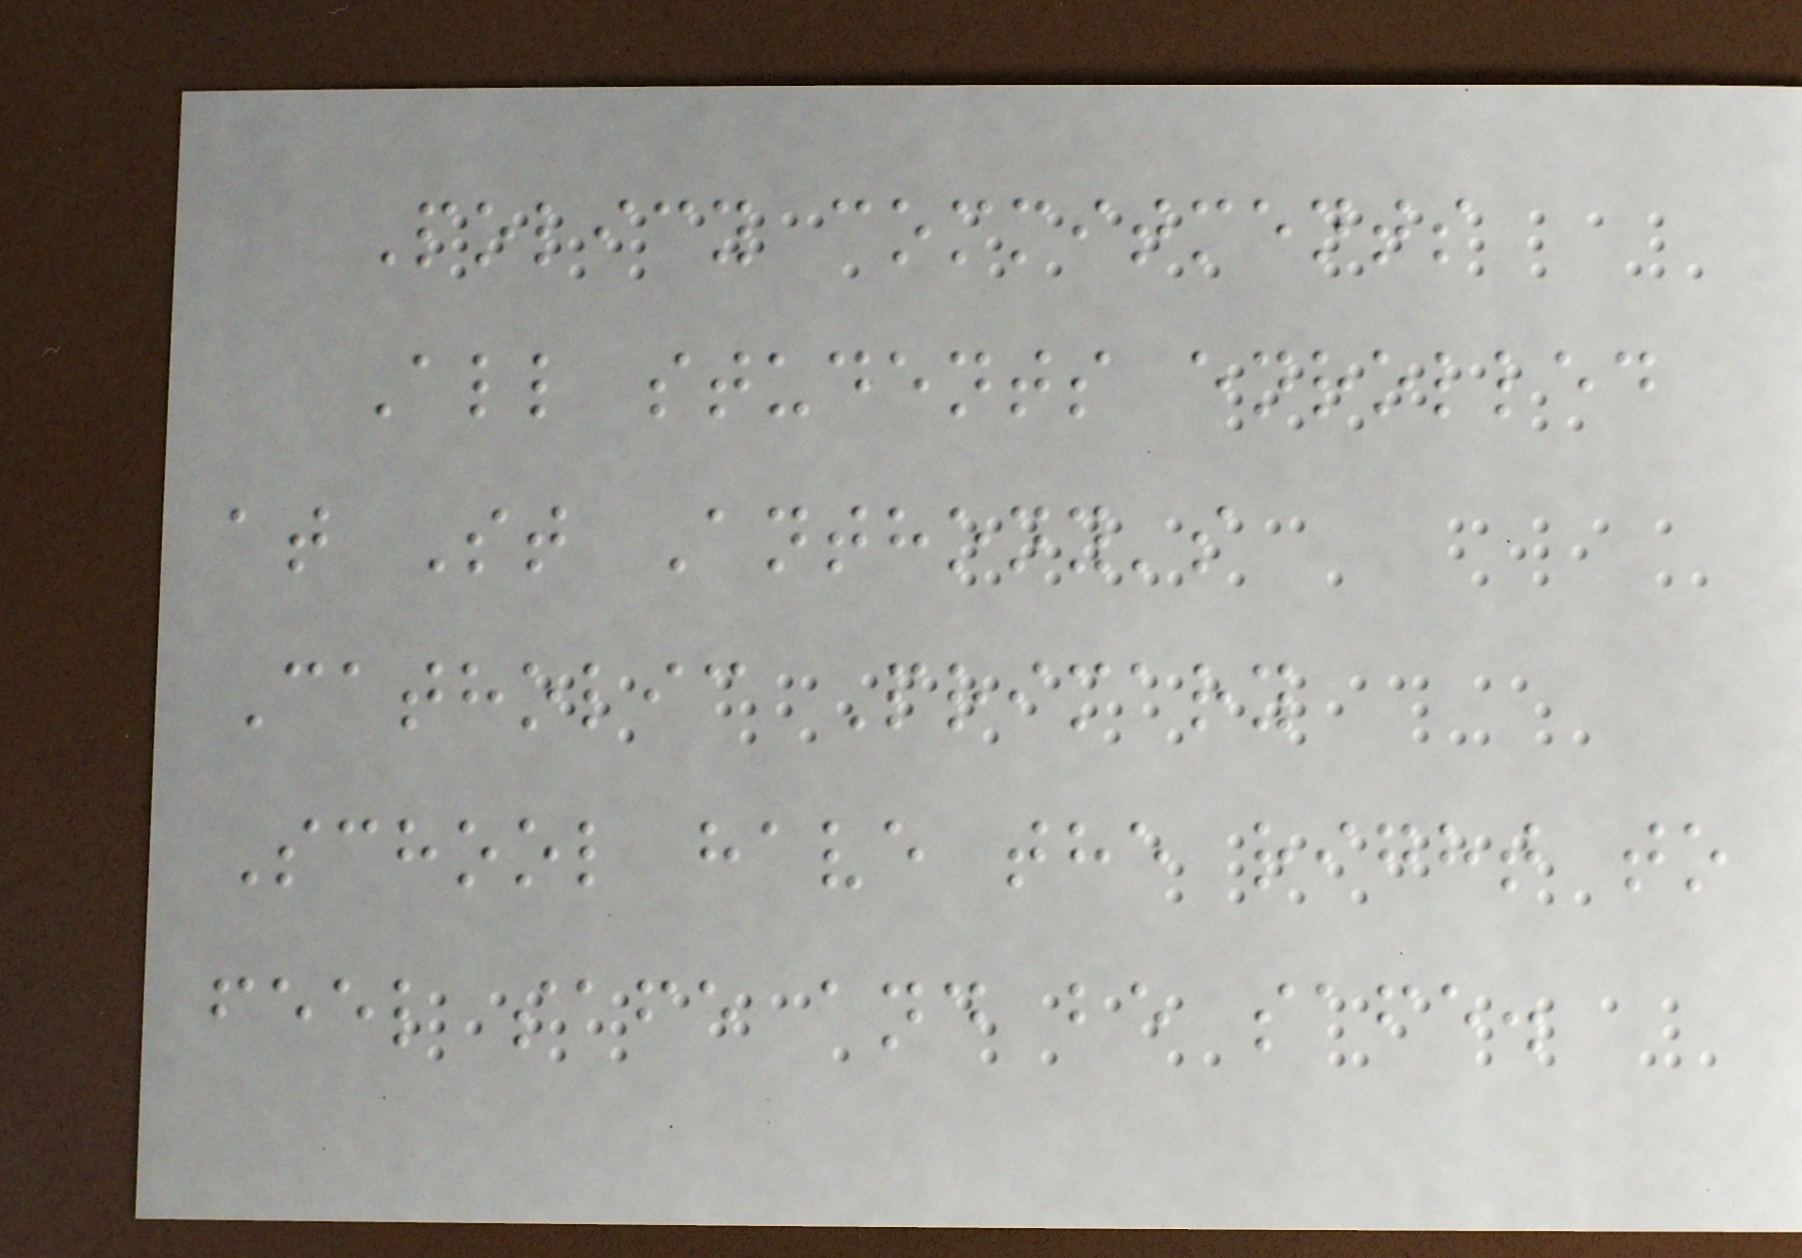Policy commitments
All students enrolled
at St Anthony's
Catholic Primary
School have the right to
feel safe and be safe.
